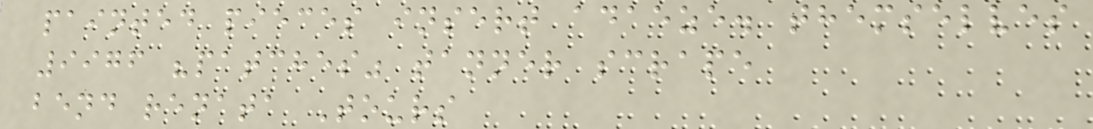painted pieces insert adaeze. themselves
9976 "patches" tanner scrape
bend renata Tours
